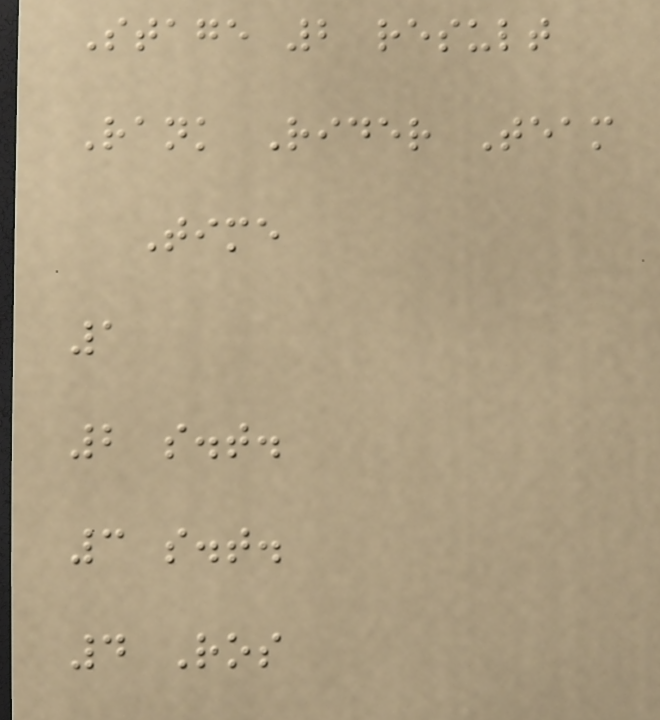Stage 2 result
Rank Rider Team
Time
1
2 s.t.
3 s.t.
4 Ros
